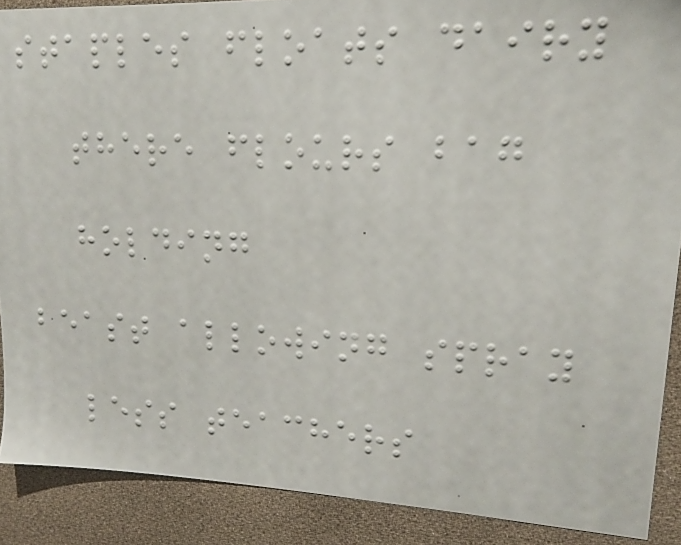staples floats dairy
there flours bag
holding
beast allowing spray
less teachers
